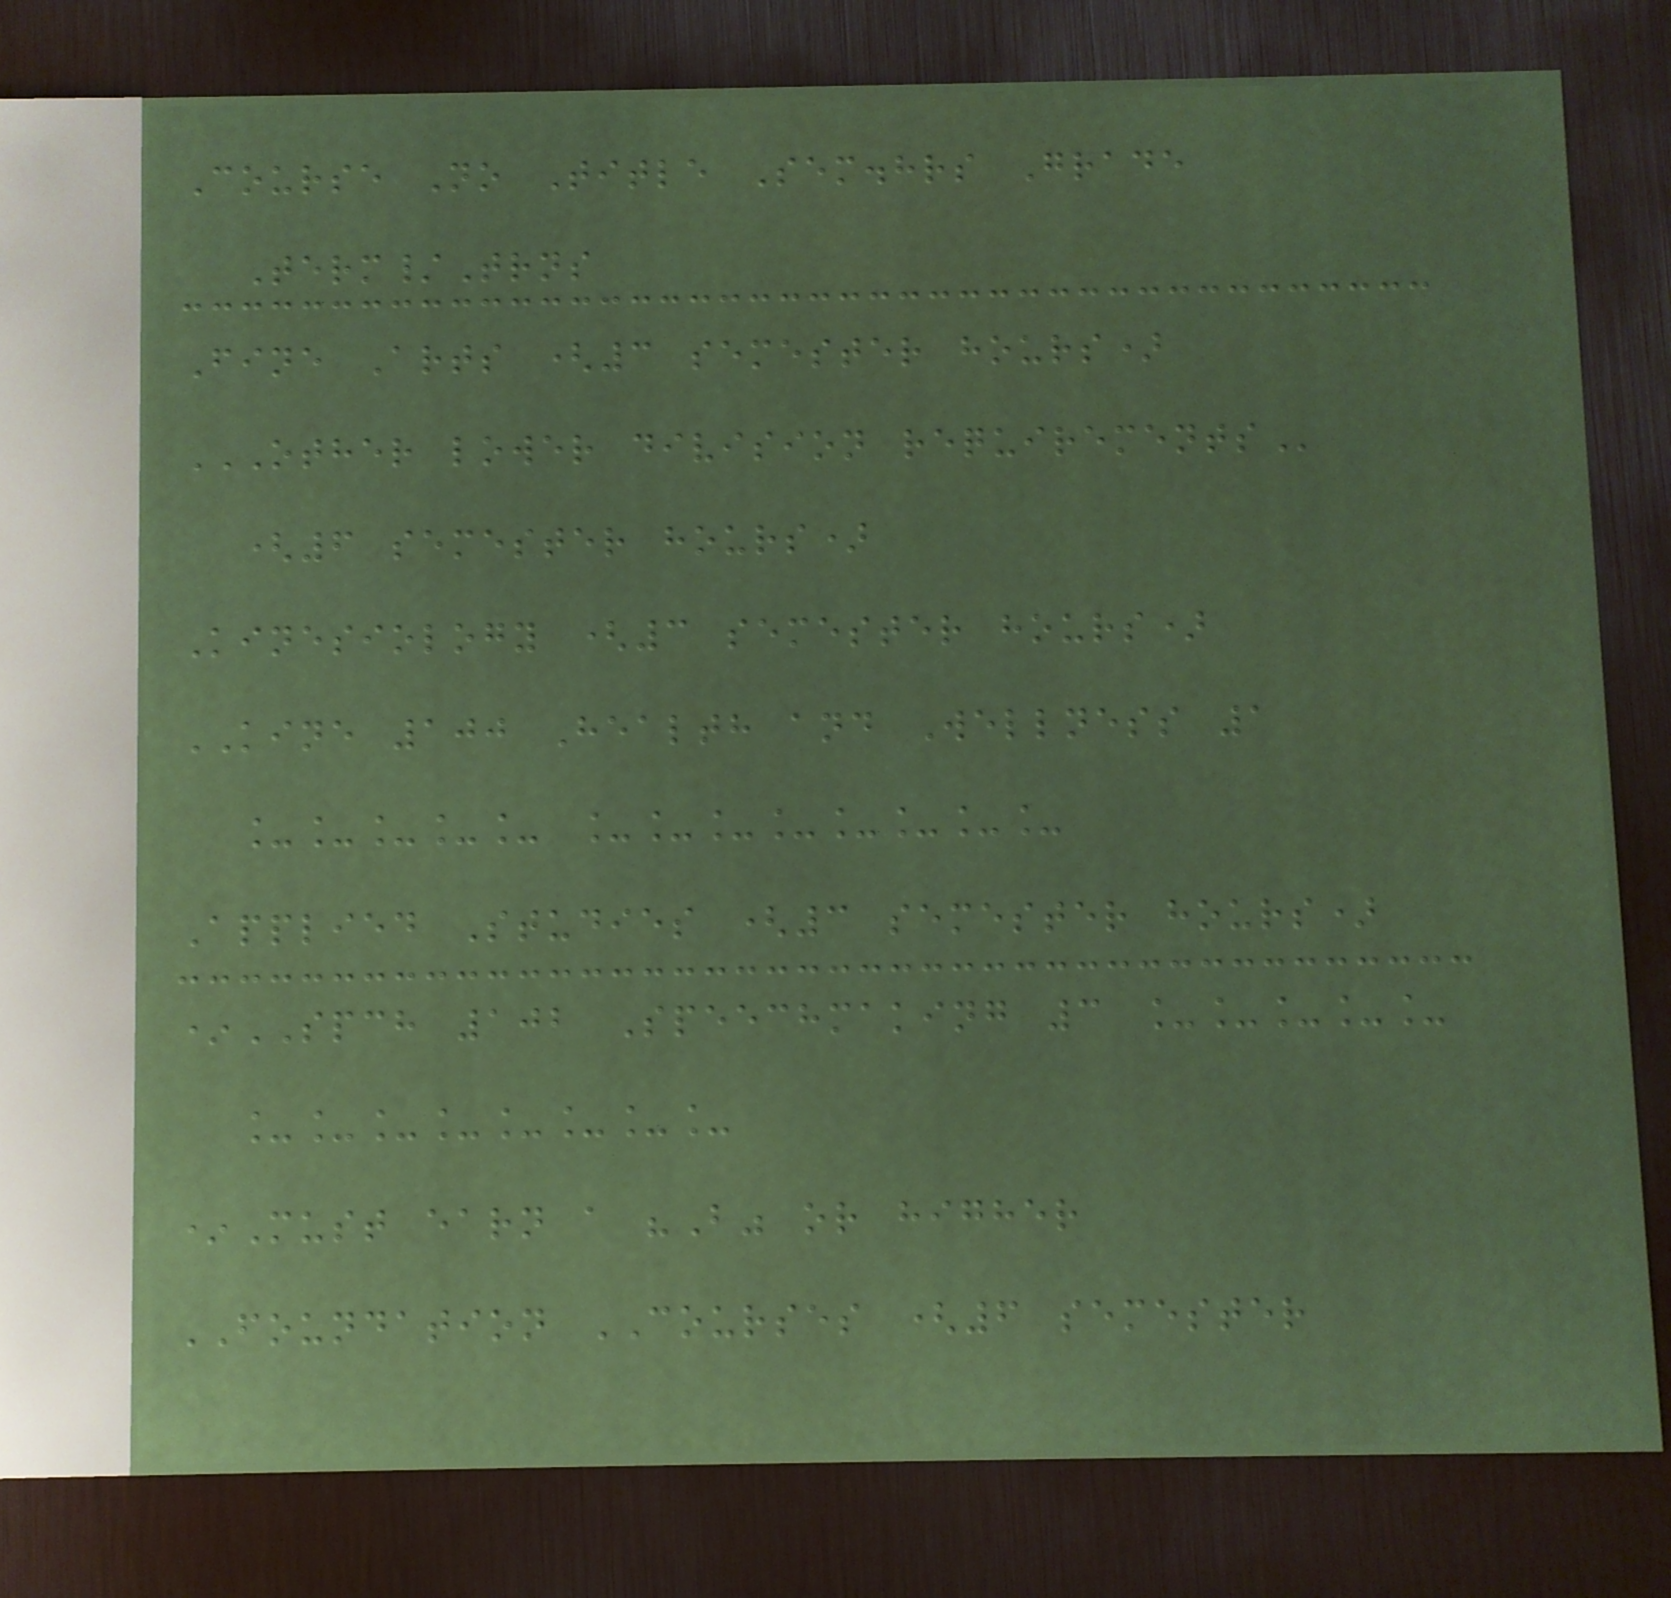Course No Title Sem.hrs Grade
Term/Trns
Fine Arts (3 semester hours)
OTHER LOWER DIVISION REQUIREMENTS
(6 semester hours)
Kinesiology (3 semester hours)
KINE 100 Health and Wellness 1
_____ ________
Applied Studies (3 semester hours)
*SPCH 102 Speechmaking 3 _____
________
*Must earn a "B" or higher
FOUNDATION COURSES (6 semester
